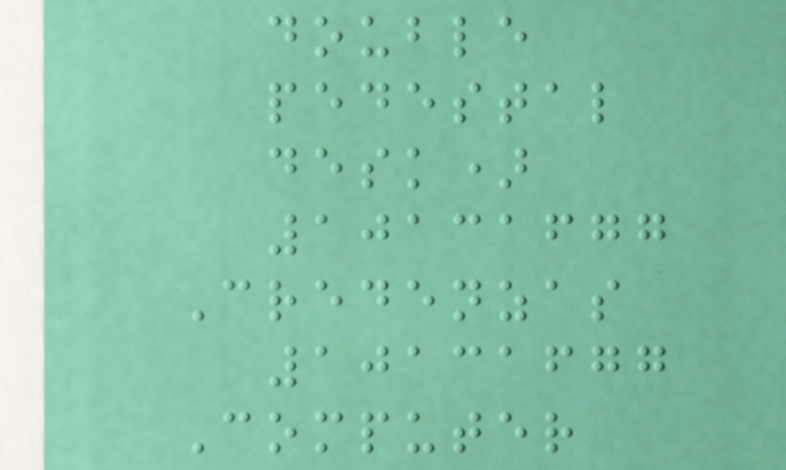double
pedestal
desk)
10131677
Credenzas
10131677
Computer
